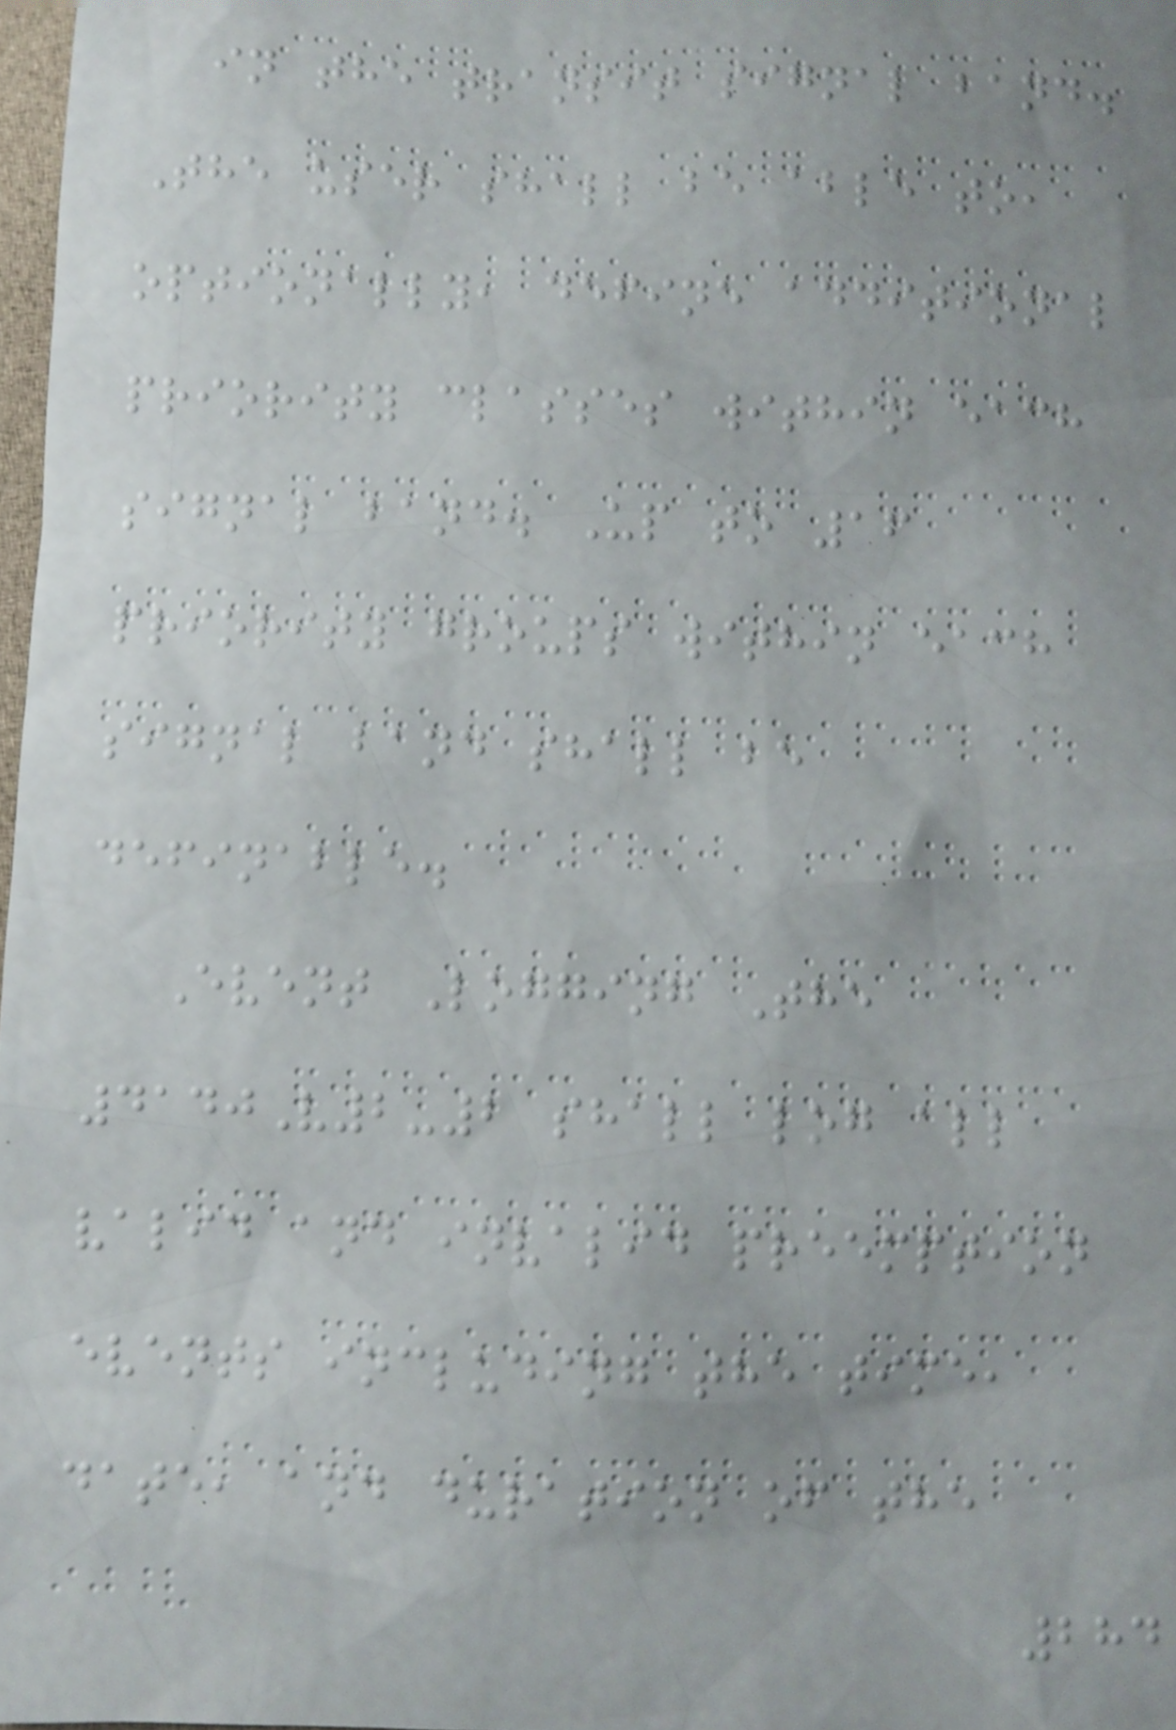in the transit signal band.
The user shall be able to,
optionally, define additional
priority classes within each
signal band. Up to 16
priority groups within each
signal band shall be
definable.
Event Logging The
4140V2-2 shall log all
valid and invalid preemption
events including the time,
date, and duration of the
284
